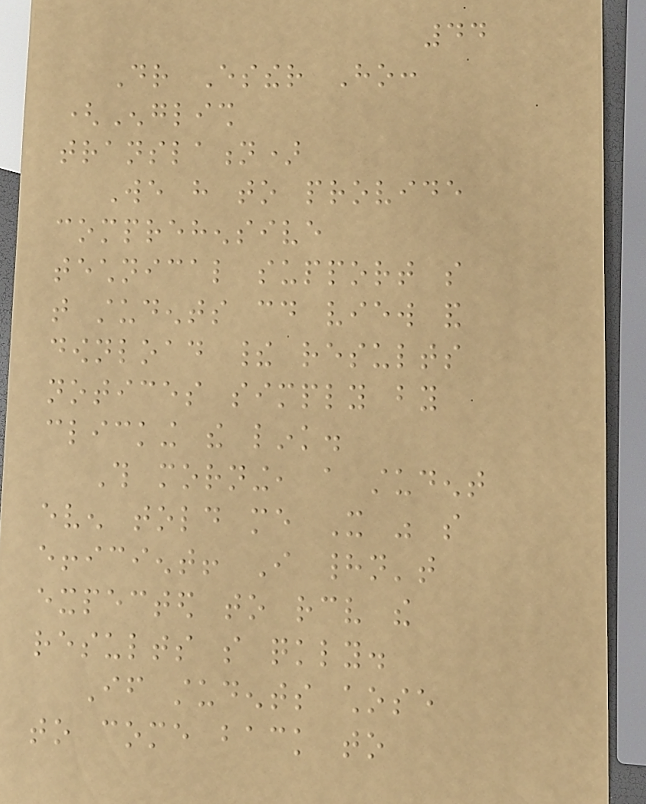44
Dr Esther Ho:
(English
translation)
We have to provide
comprehensive
technical support so
that students could view and
download their results
notices simply by
clicking the link.
This morning, a student
even told me It was so
efficient! I hadn't
expected to receive the
results so quickly.
If students chose
to come back to
